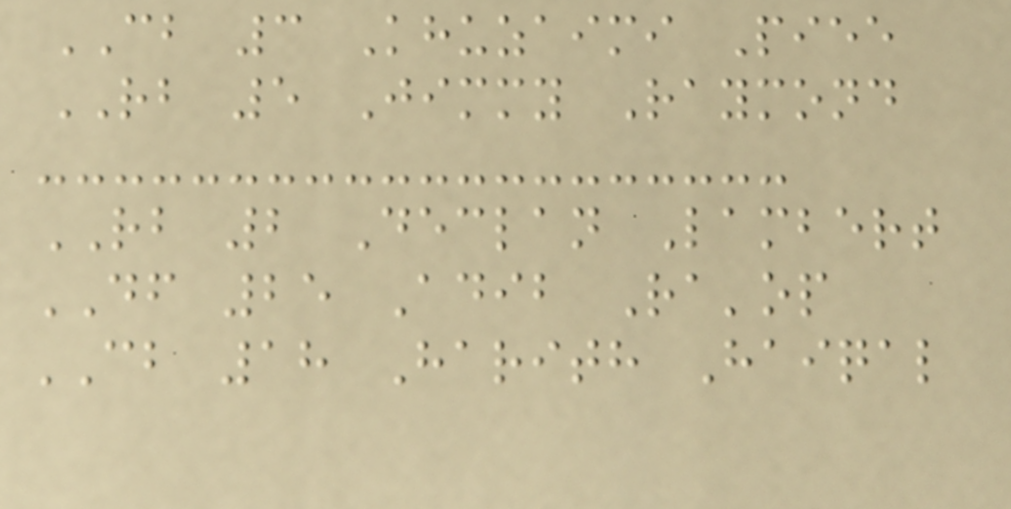CB 3 Khuzaimi Piee
RB 5 Jimmy Raymond
RB 2 Declan Lambert
DF 25 Adib Ra'op
CB 18 Harith Haiqal
